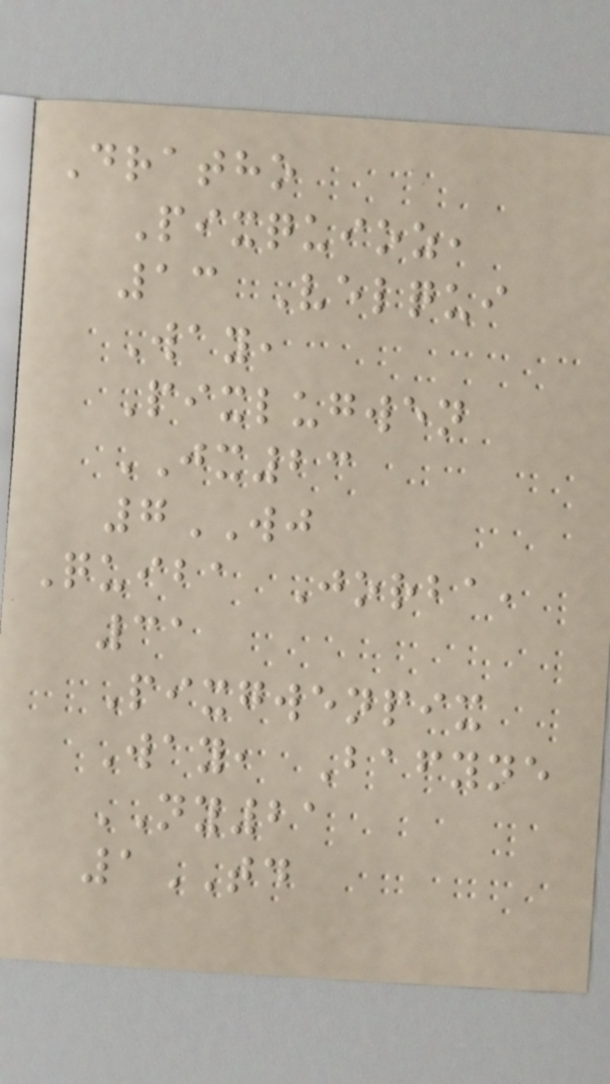Dratho
Pixquioz,
13 Velqui
Way,
Pixlugwen
JX23
7WJ
Quiba Jorba,
31
Pixgwenpix
Way, Bafyne
NY21
1TD
